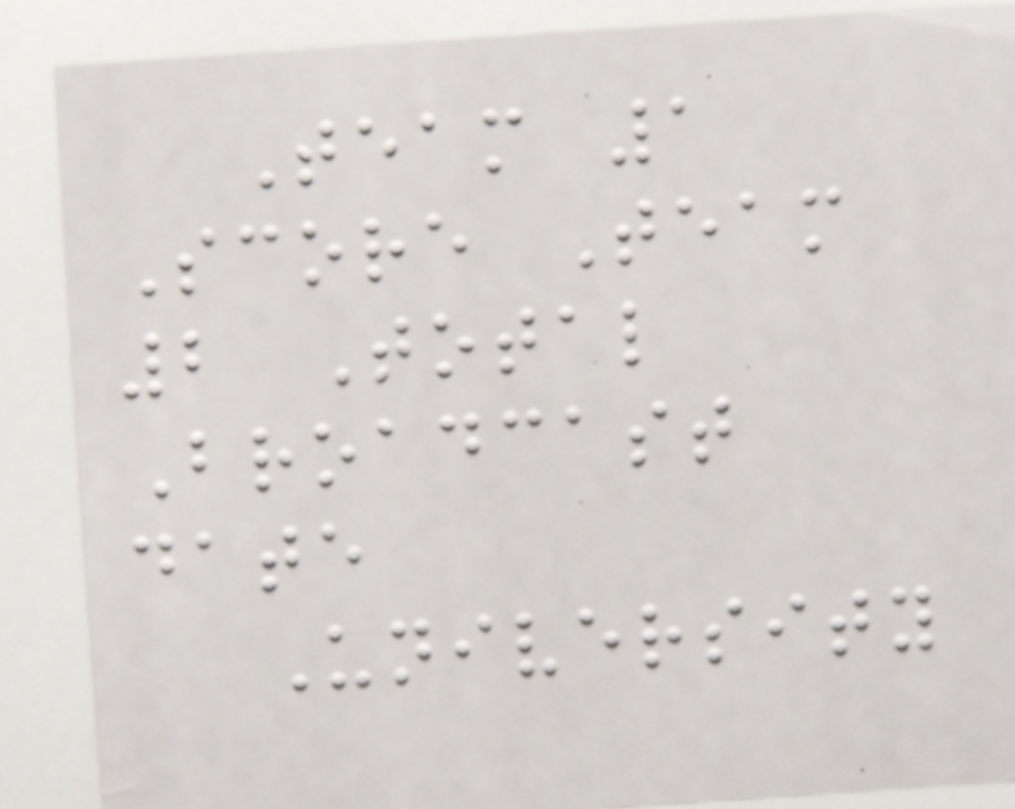Team 1
Score Team
2 Total
Broadcast
date
University
